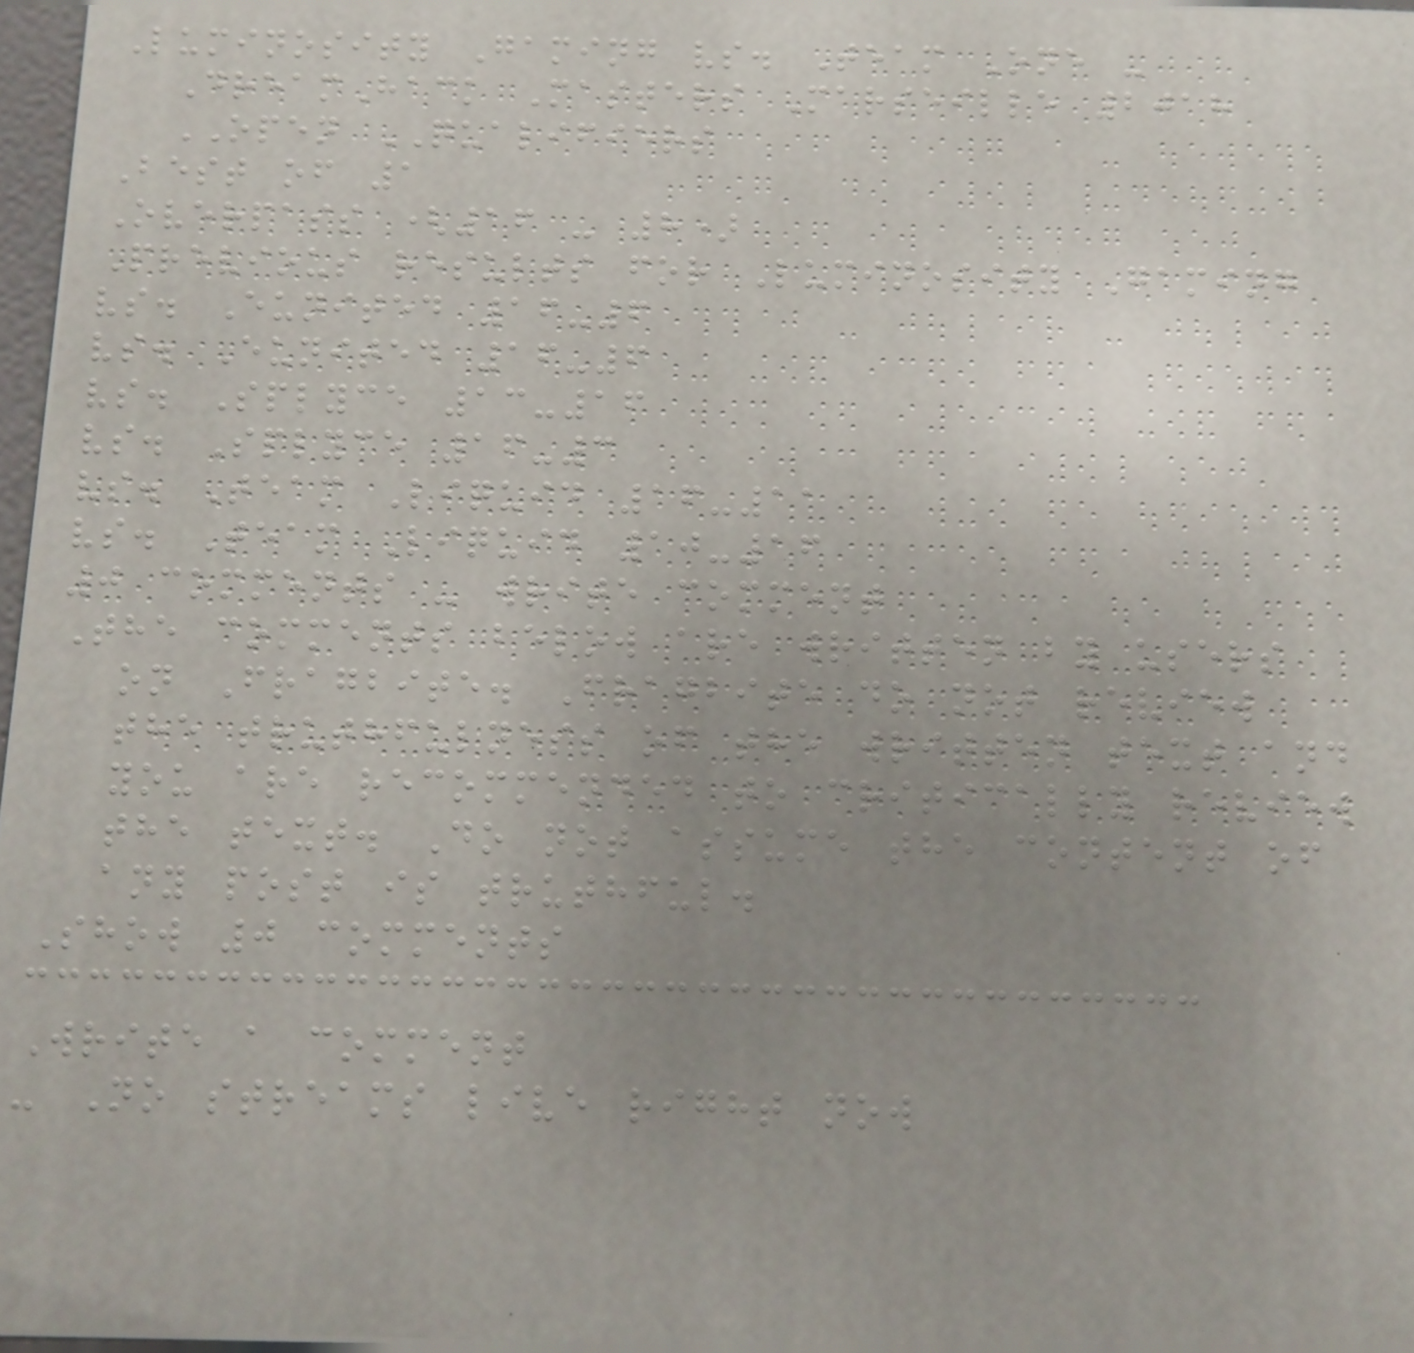Luminosity Gaming vs. Team One -
DreamHack Masters Marseille 2018
OPEN QUALIFIERS
Best of 1
Overpass (16 - 8)
Previous results for Luminosity Gaming
vs. Eunited 16-6
vs. Eunited 16-6
vs. Splyce 13-16
vs. Splyce 16-3
vs. Team Liquid 16-11
vs. Team Liquid 10-16
0 comments - write comment
The comments below are written by users
on Fragbite. Fragbite do not review
the truthfulness of the written text and
you are recommended to critically review
the text. Do not assume the content of
any post is truthful.
Show 0 comments
Write a comment
- No streams live right now
